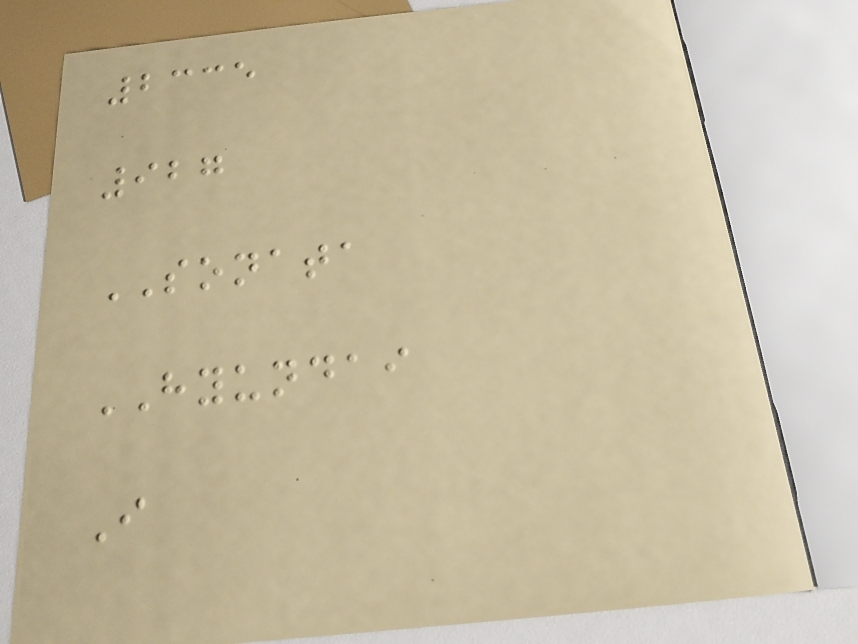2335
927
SONATA
HYUNDAI
I
